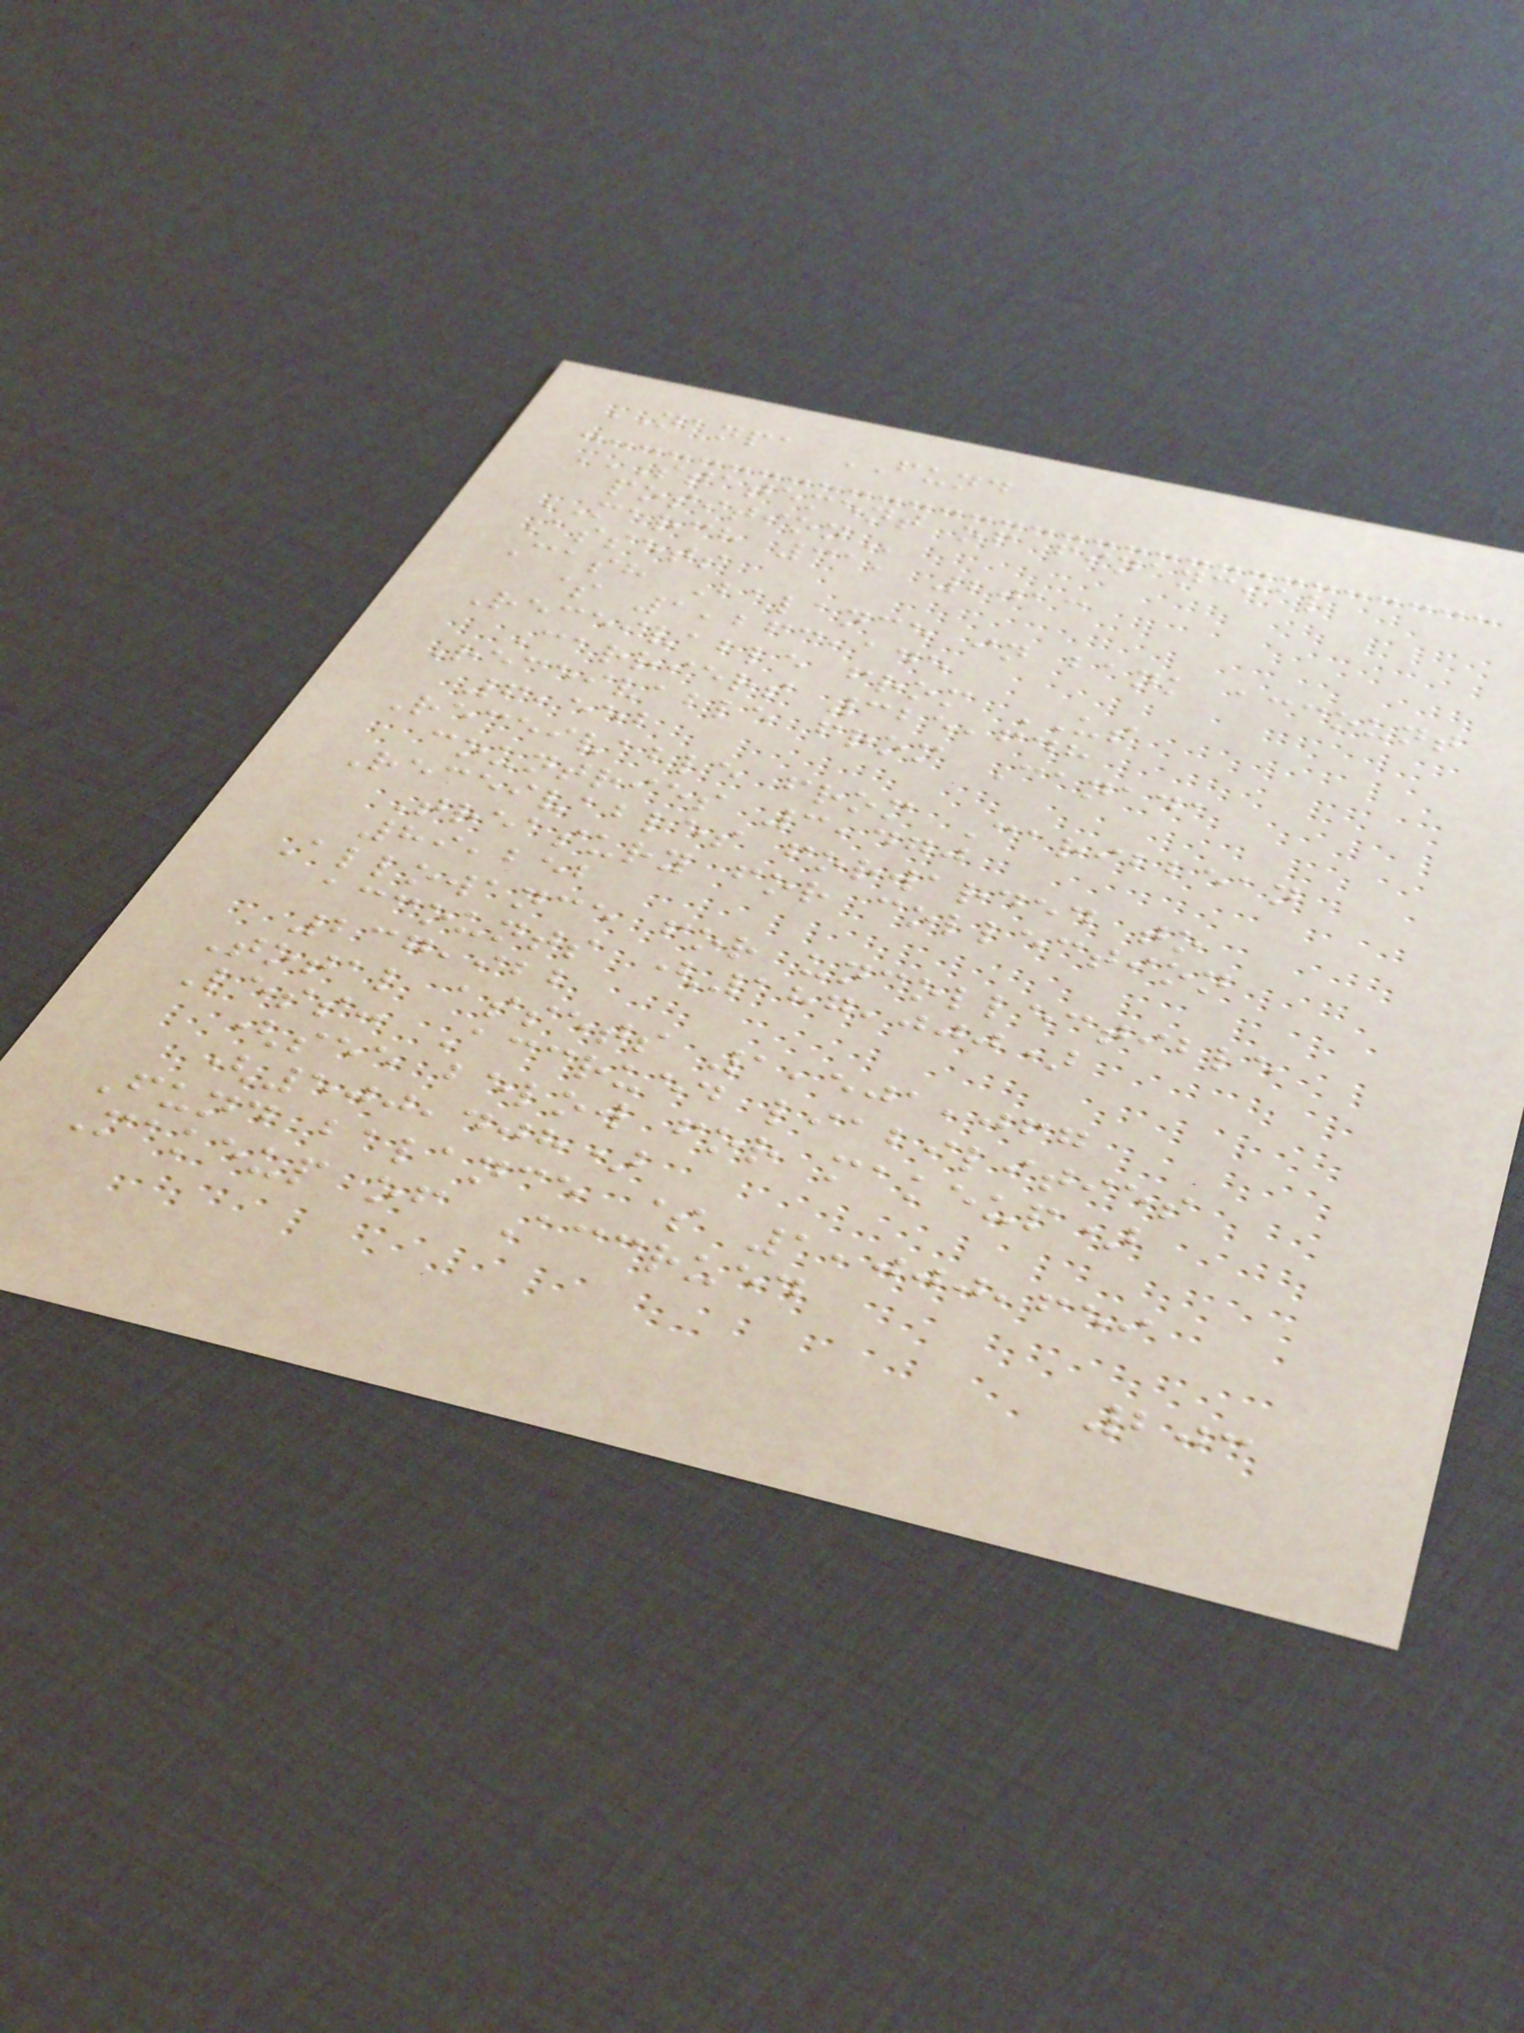NANPA FUND
STATEMENT OF FINANCIAL
POSITION
MARCH 31, 2013
Assets
Cash Balance in bank account
$ 1,263,145
Receivable from US
Carriers 325,648
Receivable from Canada
6,552
Receivable from Caribbean
countries 3,470
Receivables forwarded to
Treasury for collection
89,252
Allowance for uncollectible
accounts (187,000)
237,922
Total assets 1,501,067
Less: Accrued liabilities
(see below for makeup)
(500,408)
Fund balance $ 1,000,659
Makeup of Accrued
203
